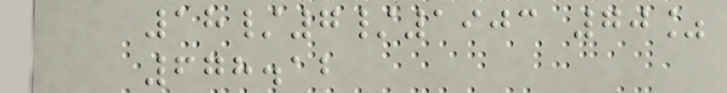18/7/1903 70%
678.12
